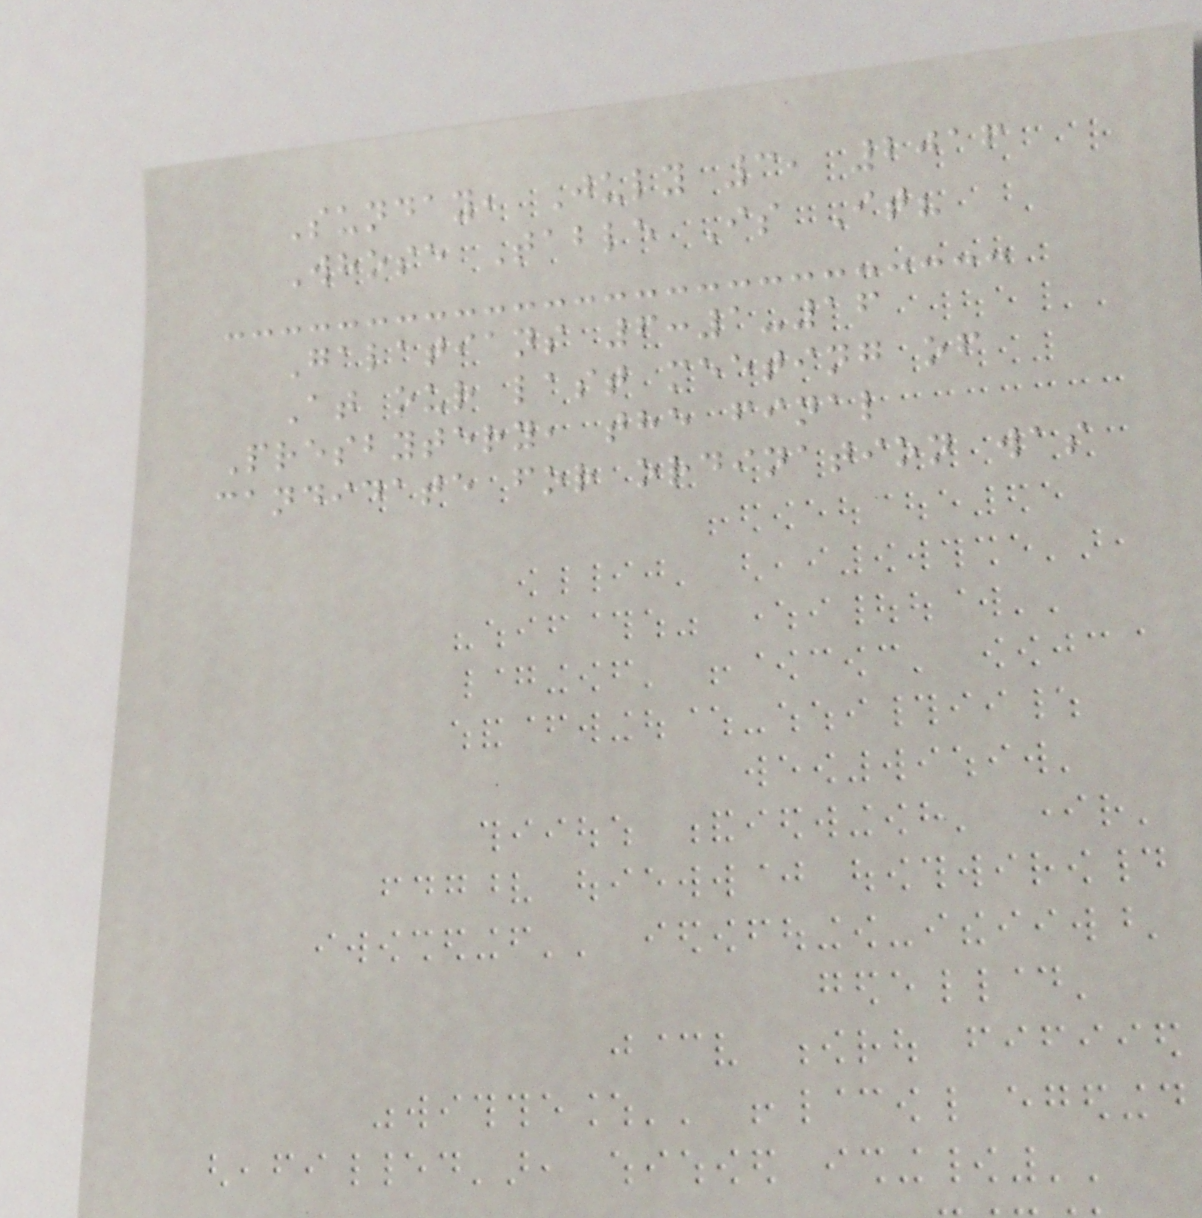Sunday, July 3, 2016
Whose Table Is It?
Galatians 6:1-16
At our last meeting of
Presbytery, the final
candidate for ordination was
